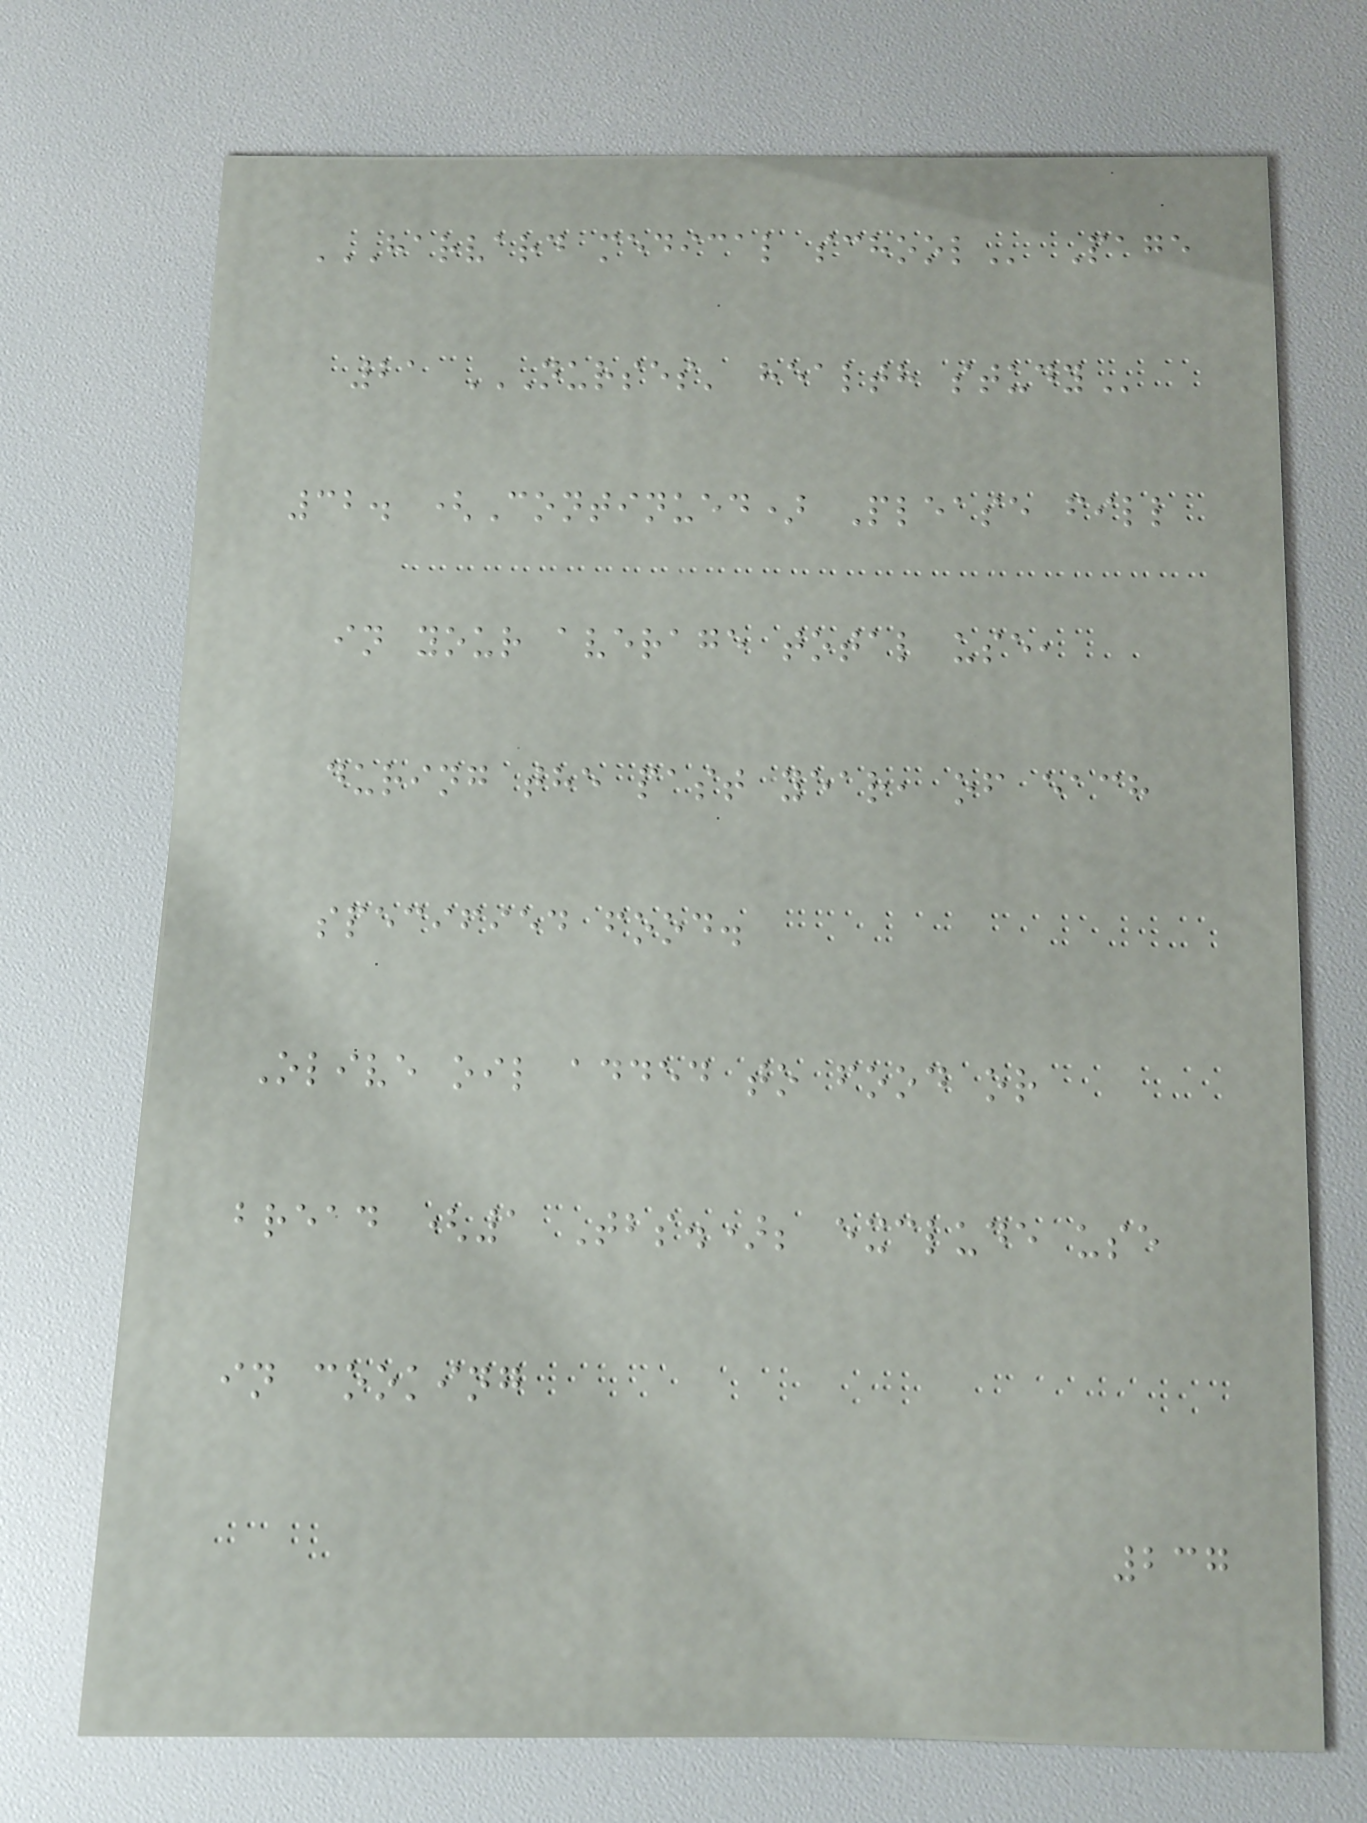HARVARD MEDICAL SCHOOL Page
21 NURSES' HEALTH STUDY
32. (Continued) Please fill
in your average total use,
during the past year, of each
specified food.
Olive oil added to food or
bread (1 Tbs.); exclude use
in cooking
237
